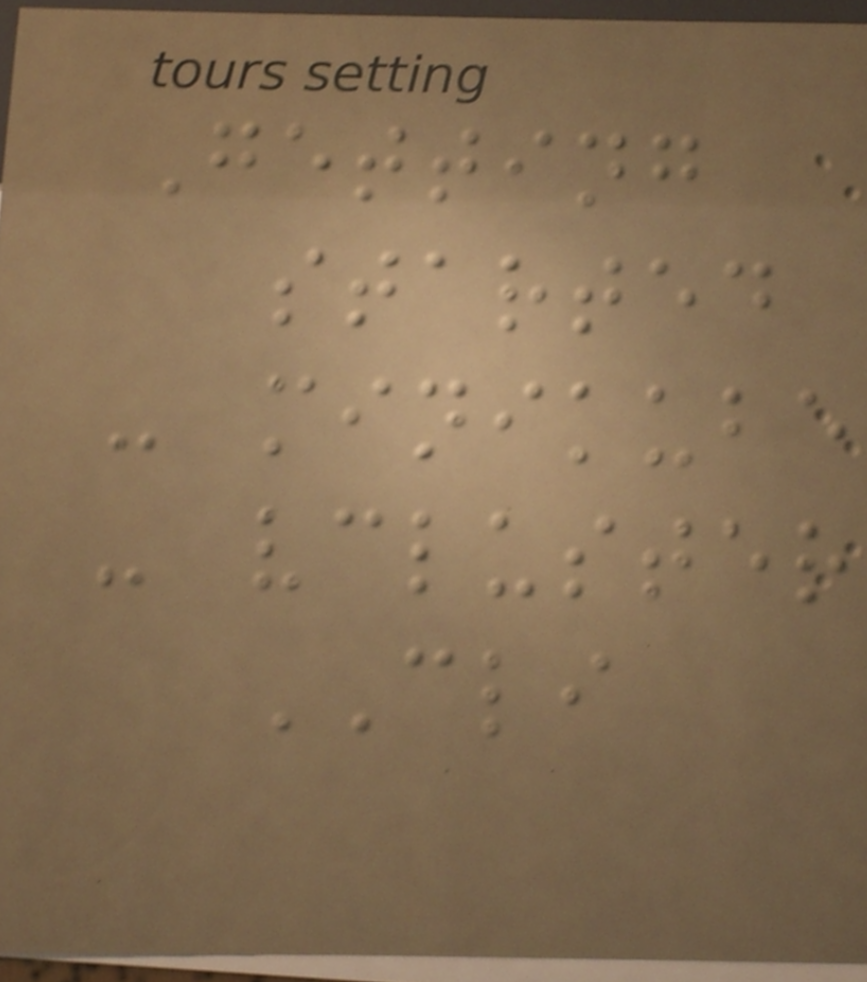Getting
started
- minikube
- vcluster
CLI
